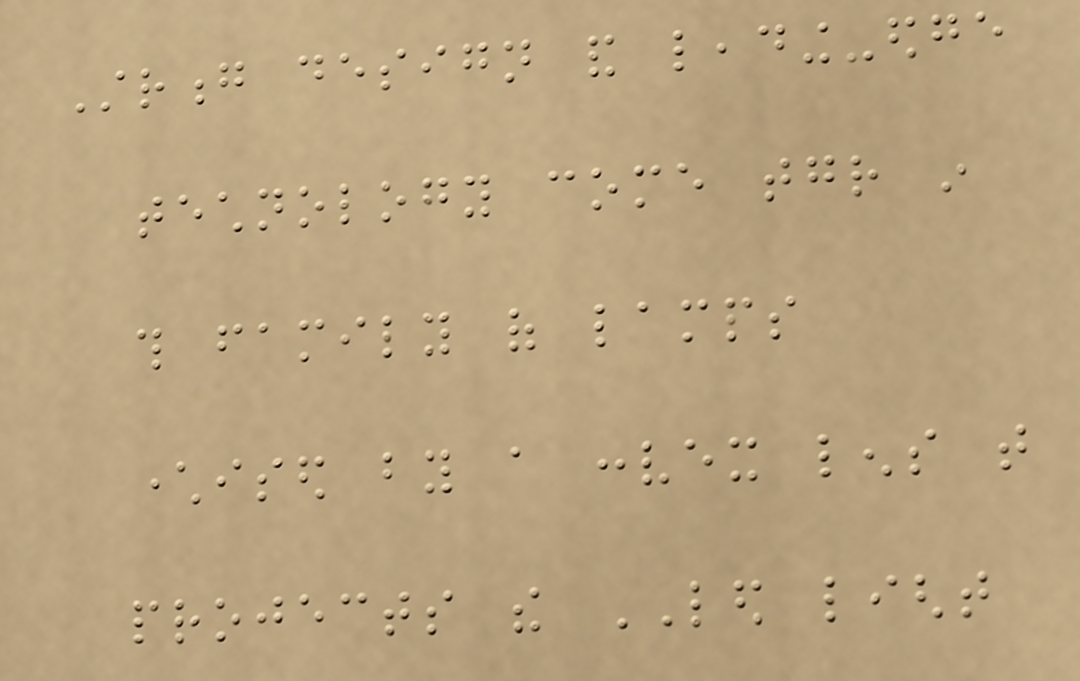Strong design and leading-edge
technology come together in
this family of lamps
characterised by a convex lens that
projects the LED light
